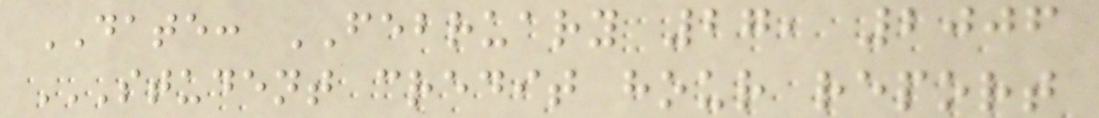DATE: FEBRUARY 27, 2006
STUDENT CREDIT HOUR REPORT
